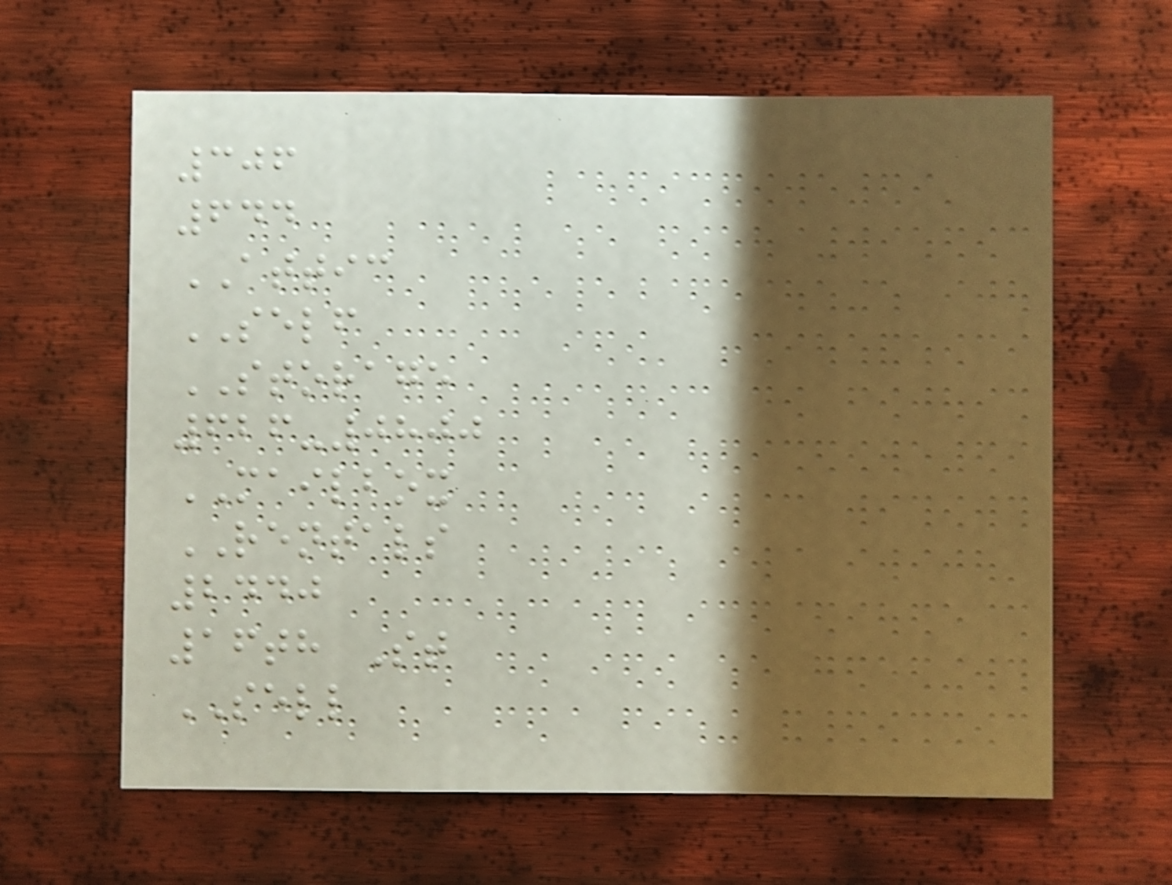306
644
ATTIC
SELF
STORAGE
626-0800
MAILBOX
RENTALS
2440
16th St
SELL
